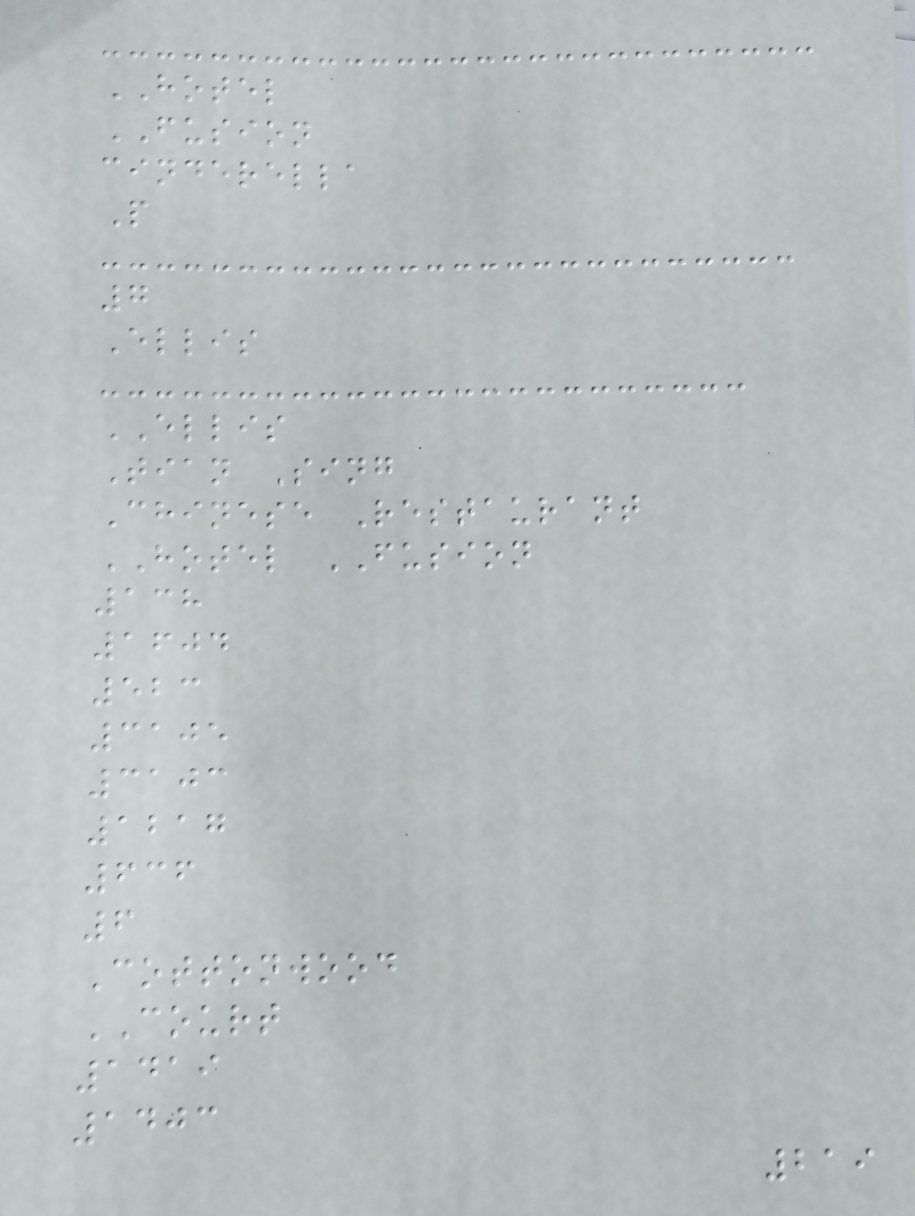HOTEL
FUSION
cinderella
P
7
Ellis
ELLIS
Tian Sing
Chinese Restaurant
HOTEL FUSION
138
1604
523
3105
3103
1217
636
6
Cottonwood
COURT
1419
1403
219
